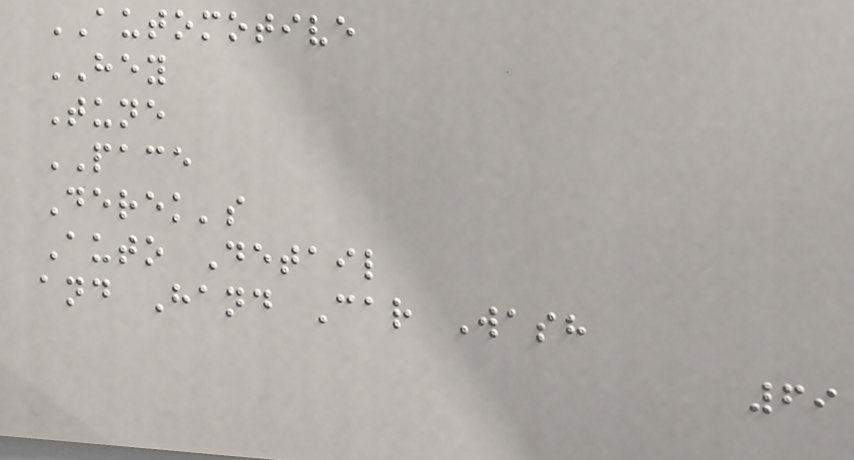AUTOMOTIVE
HEY
Tune
PACE
Derek's
Auto Detail
and Hand Car Wash
69
